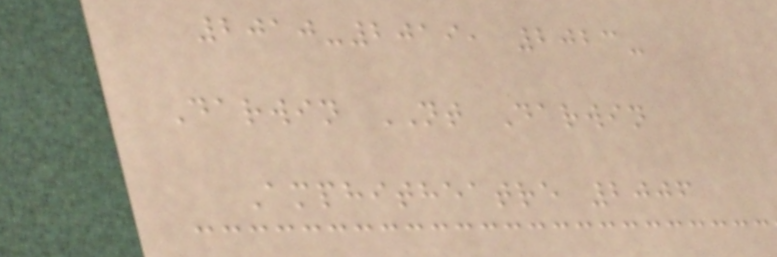2010-2019, 2023-
Darwin NT Darwin
Amphitheatre 2006
